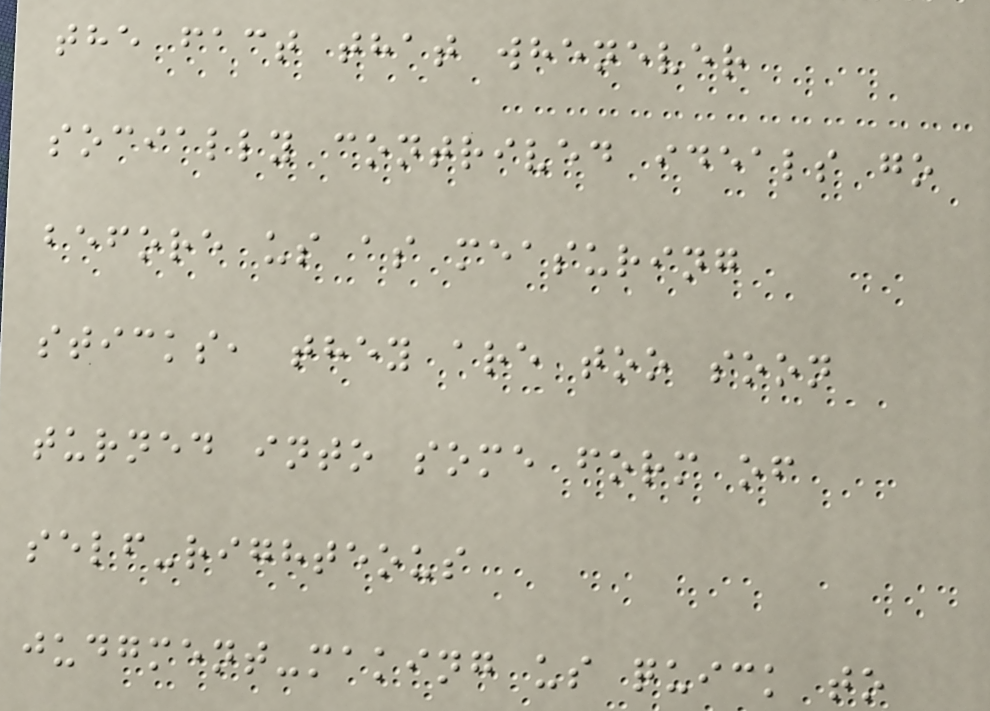the fact that whenever
socially contrived ideals go
before us as measuring
sticks, they are too soon
turned into some form of
self-righteous
judgment-making us quick to
